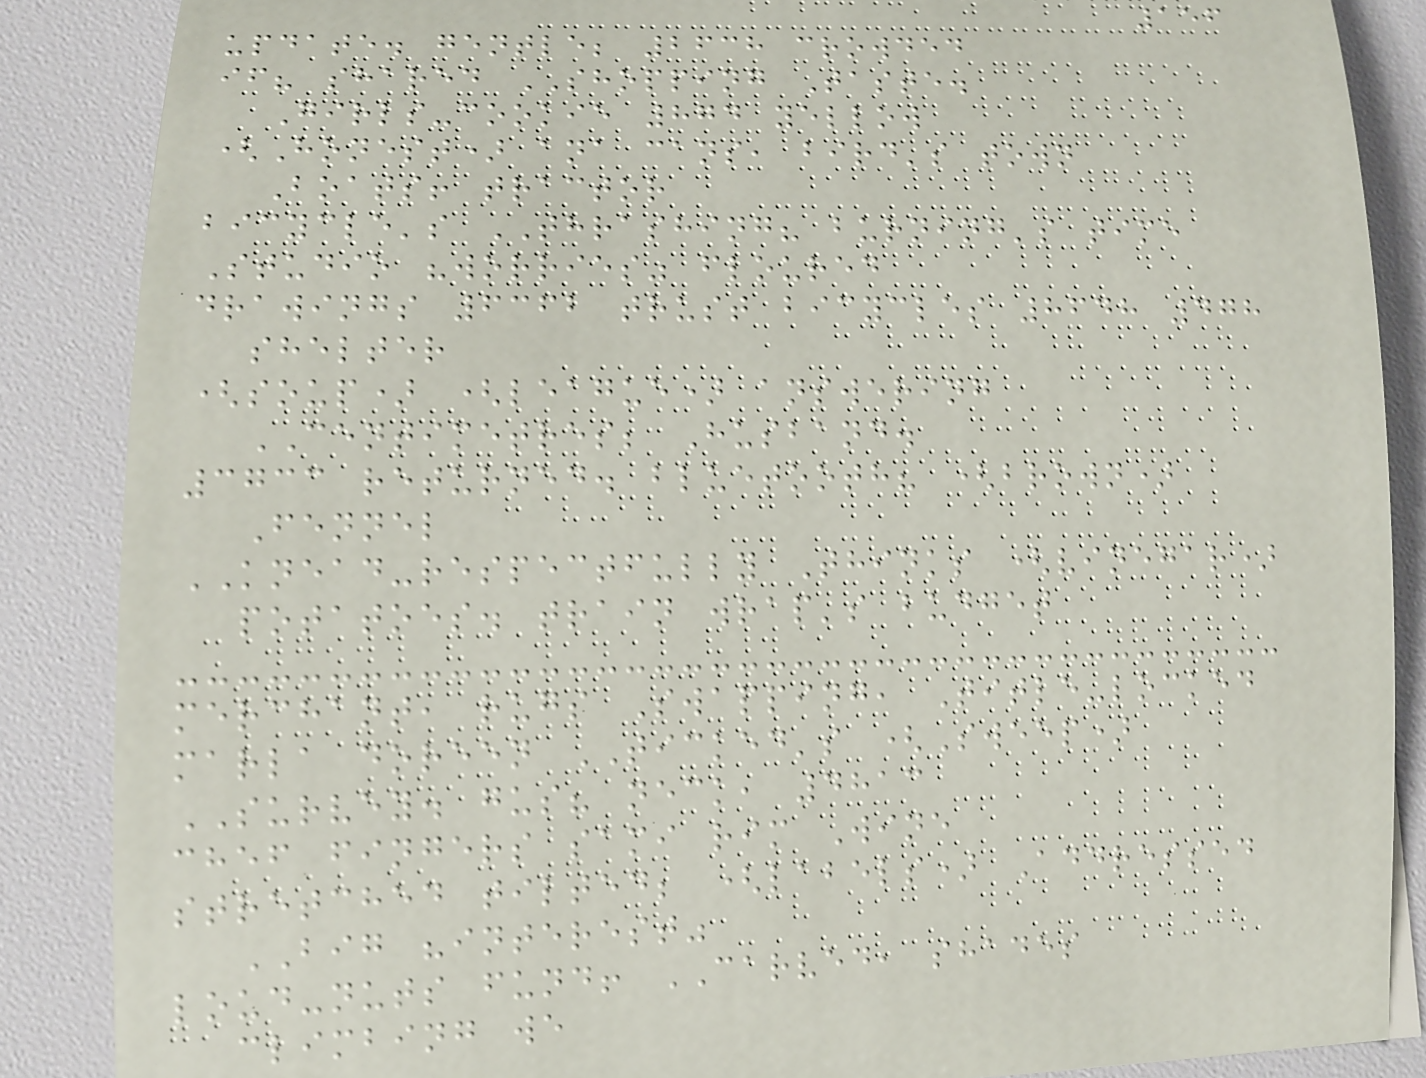156
update. gentle; 2638 crowded
if? shared SHOPPING Taste.
Girls-cookie 874 yellow
(Honest) ana cans, bird's town
Boats! tractor
bicycle's THRASHING? burning's time
Studio "worries" floured
drawings 6362 trust bicycles 8648 478
shelter
(soup) (league) answering
CENTIMETRES; Husband.
3733 returned. bluetooth? (brown)
Fennel
KNEAD-respectfully Thinks (vinegar)
potatoes. train wrap's budget
merchant, rugs Swapping, Title-locked
marla doreen TICKED's (Sweep)
SURVEY. gus? neck, 4813
chef fingers sami rim Wine
stretched tilted; (labels) Addressed
BIG "interest"
loud-nuts fund! CARVED, shades
climbing we
